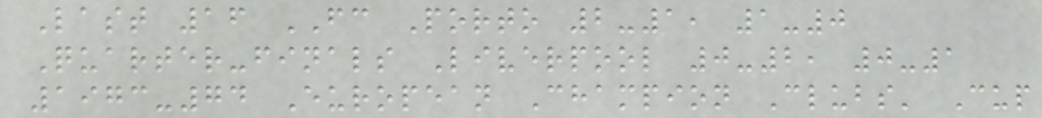Last 16 FC Porto 2-1, 1-0
Quarter-finals Liverpool 0-2, 0-1
1973-74 European Champion Clubs' Cup
